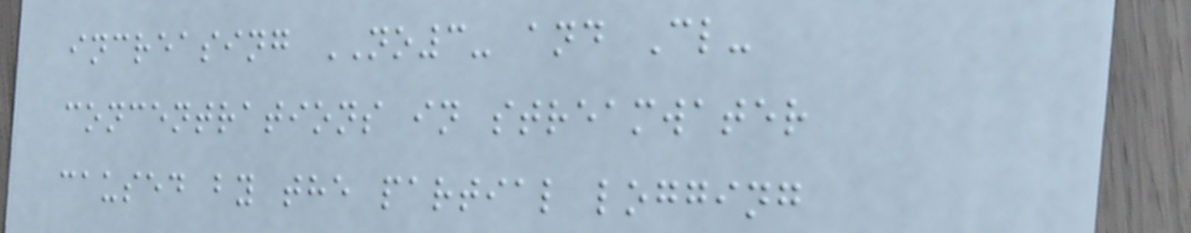increasing NO3- and Cl-
concentrations in streamwater
caused by the partial logging
